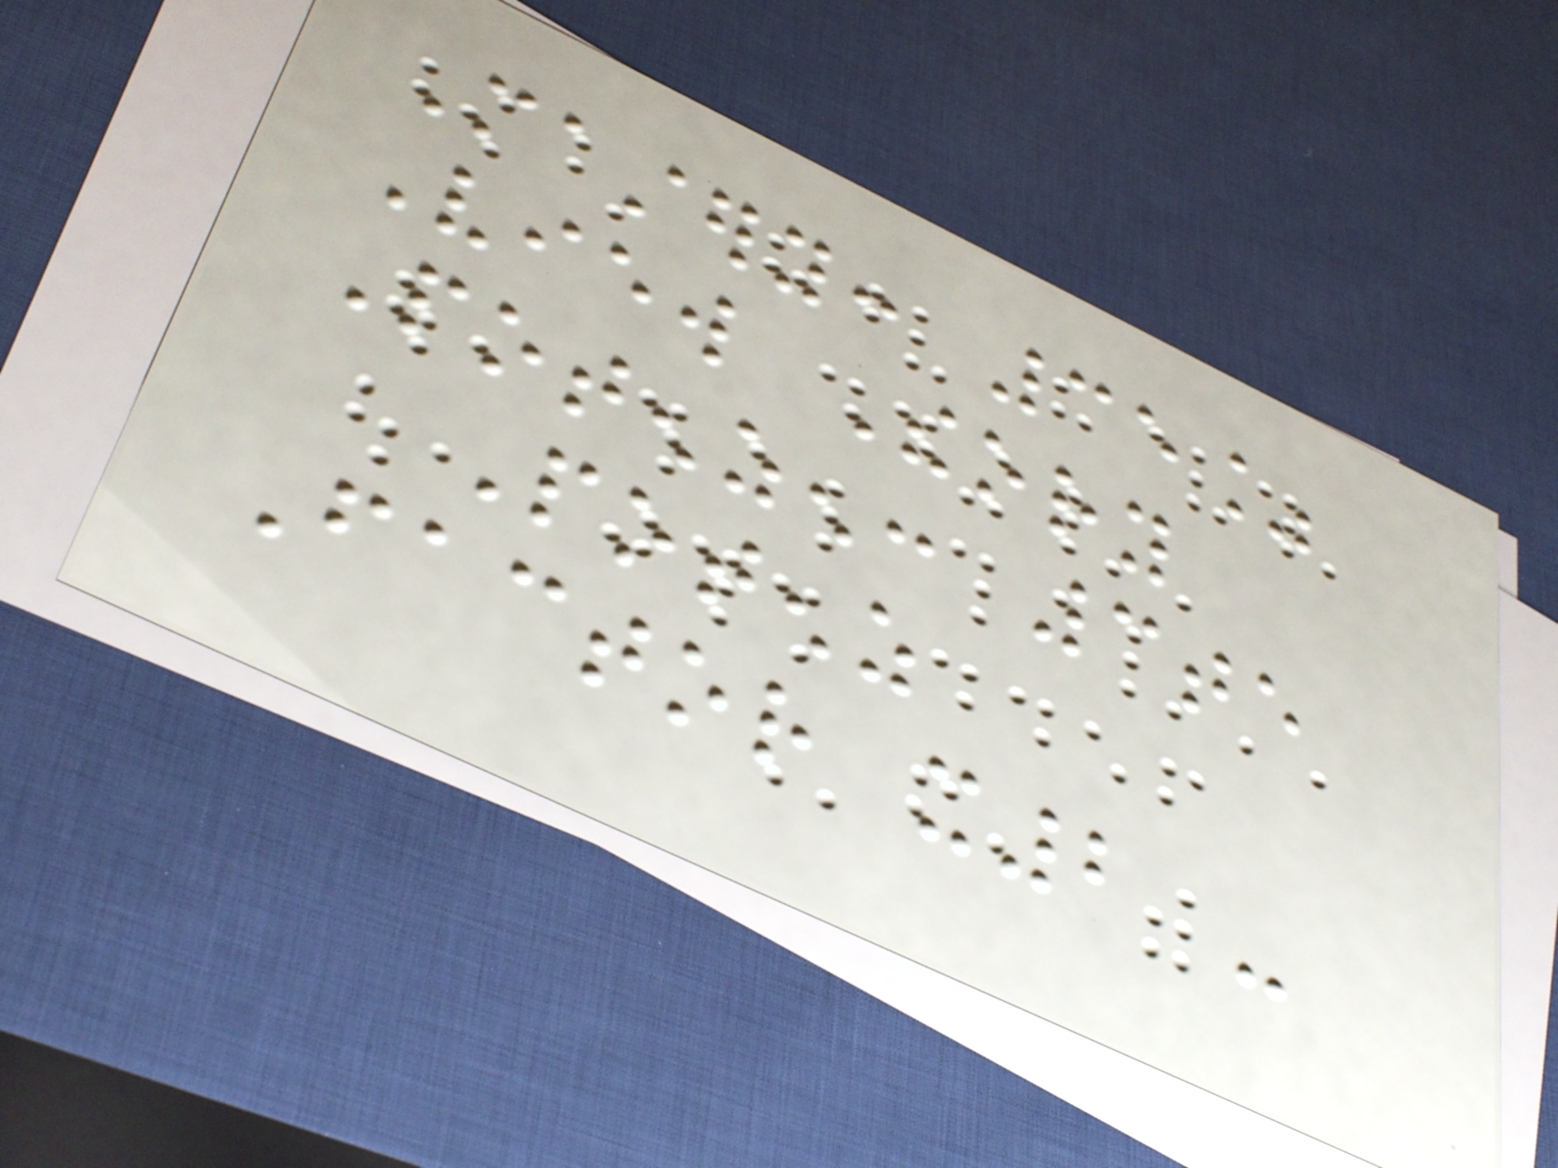Mastery: 35%
View Theory
Potenzen: 3te
Potenz
Factor x2 -
